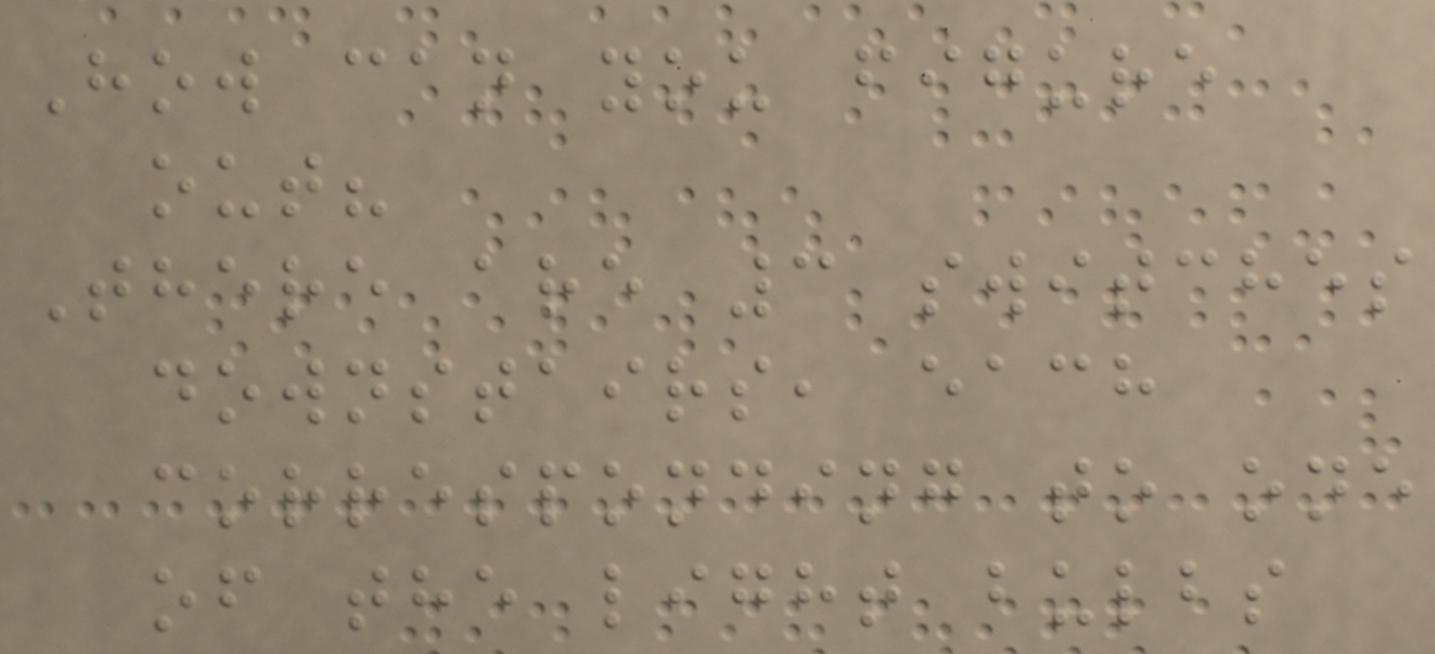How can you figure
out?
There are 3 switches
downstairs, each
corresponding to one
of the light bulbs
